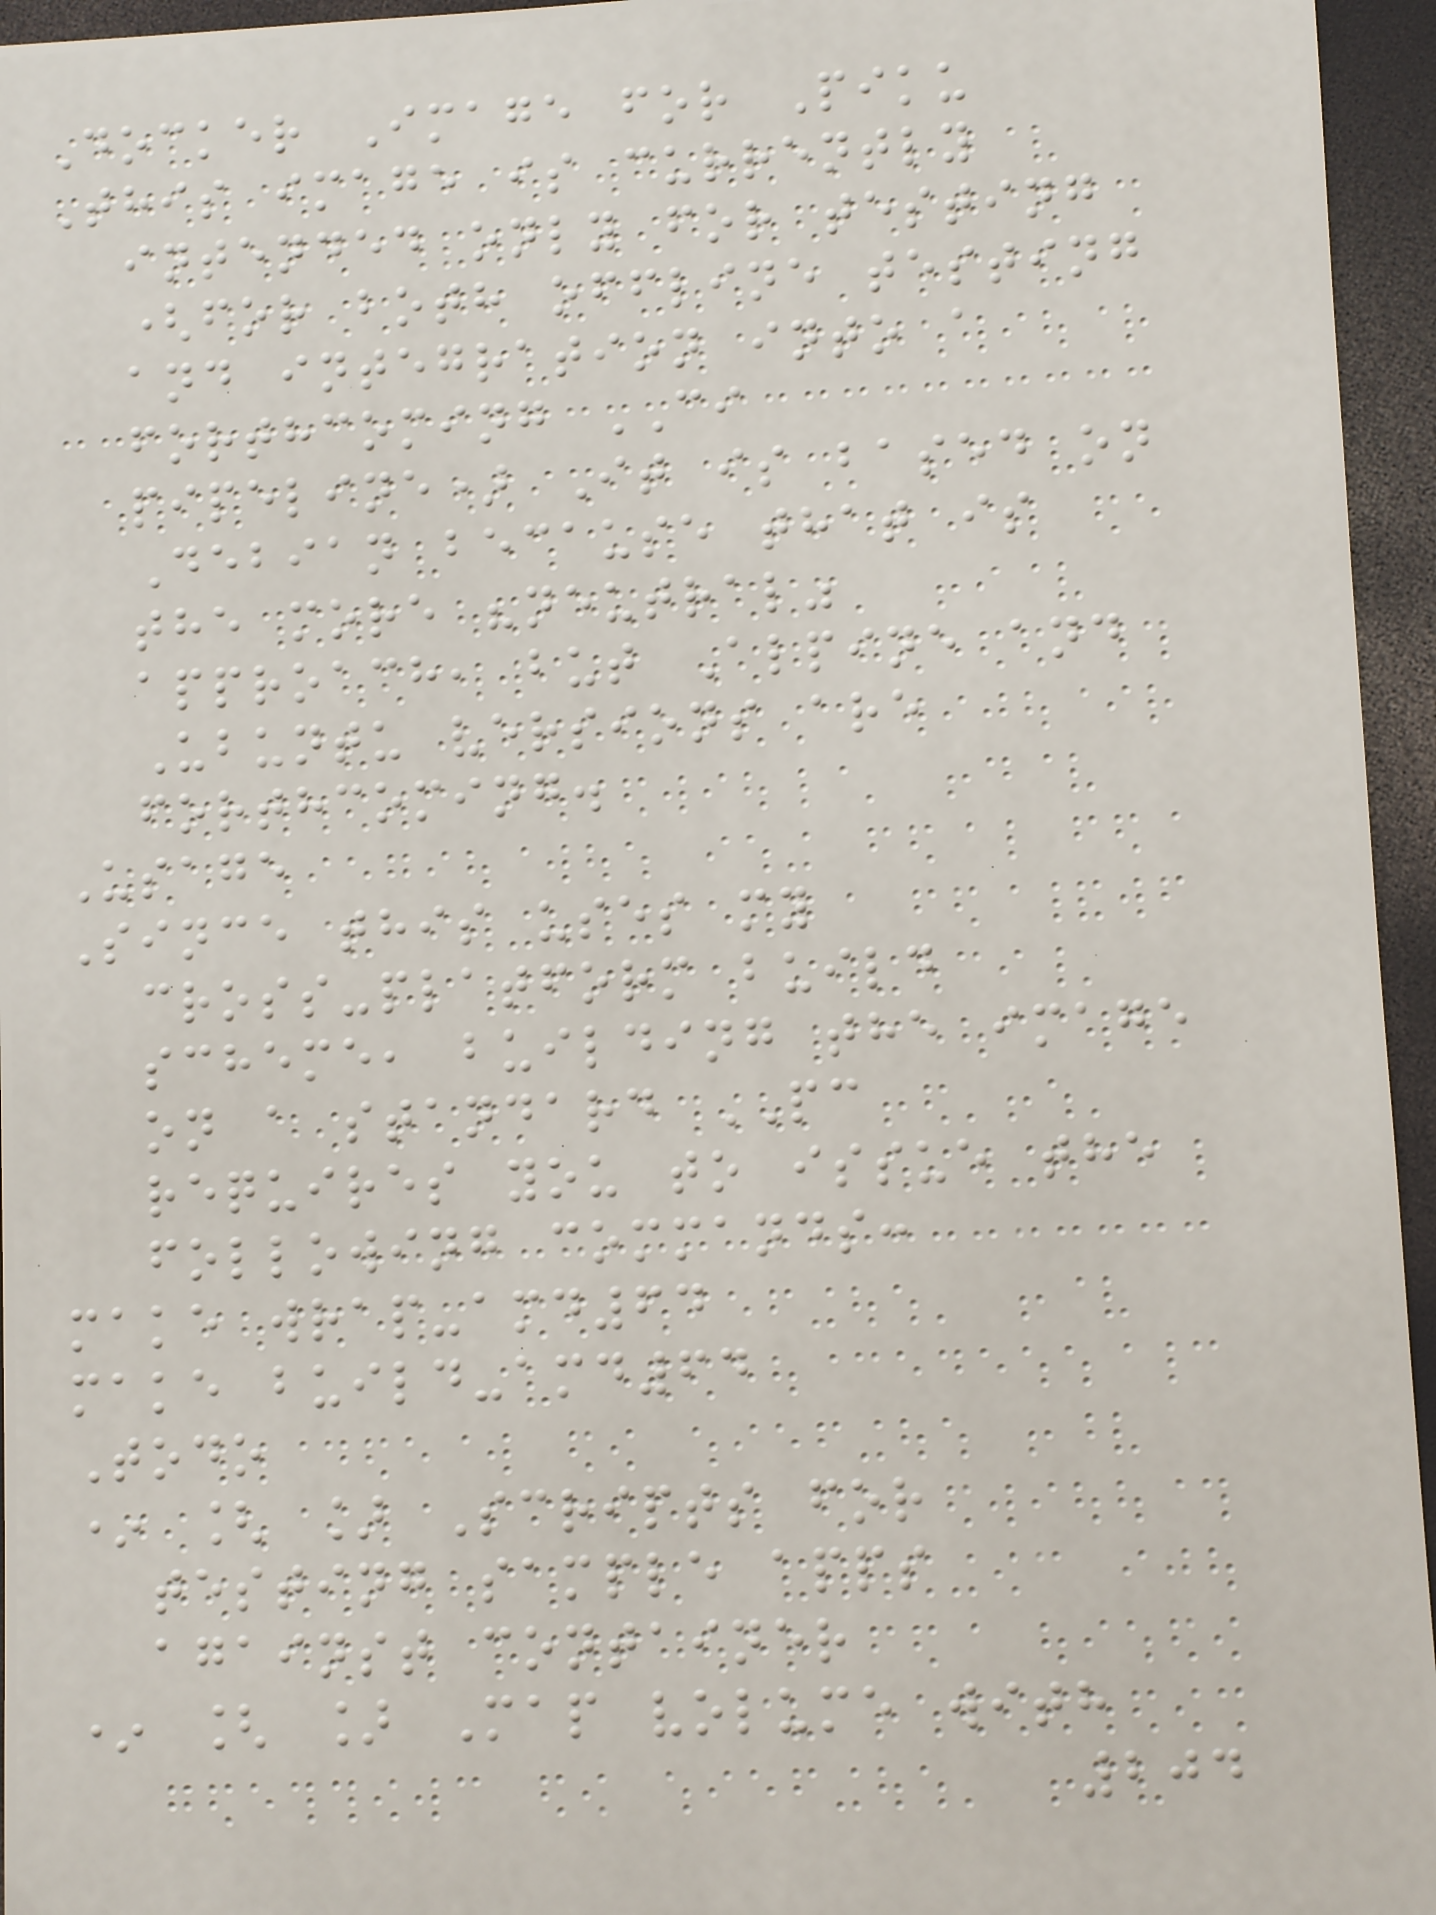Docker Image for Piku
This image is currently
intended only for testing
(for both offline testing
and integration into a
forthcoming CI
pipeline) It is based on
Debian because that is
the more "neutral"
approach, but Alpine and
Ubuntu versions are
forthcoming.
Usage
Since this uses my
cross-platform build
scheme, building the image
on a standard PC
requires you to issue the
following commands:
make wrap-amd64
make build-amd64
Todo
* [ ] Scripts for
testing sample apps
against container
* [ ] Map volume with
204
